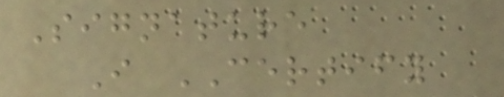Signature
I CERTIFY
